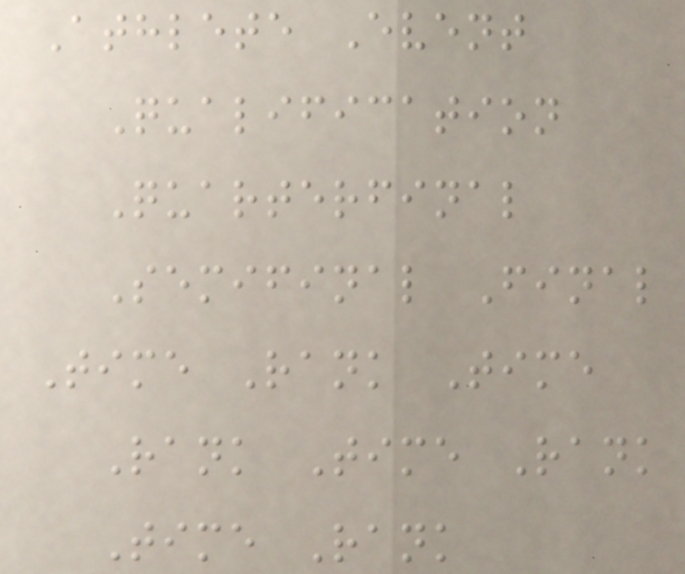Athlete Event
Qualification
Quarterfinal
Semifinal Final
Time Rank Time
Rank Time Rank
Time Rank
